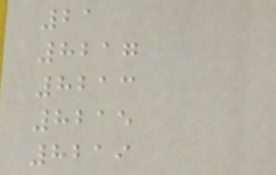21
8217
8213
8215
8219
